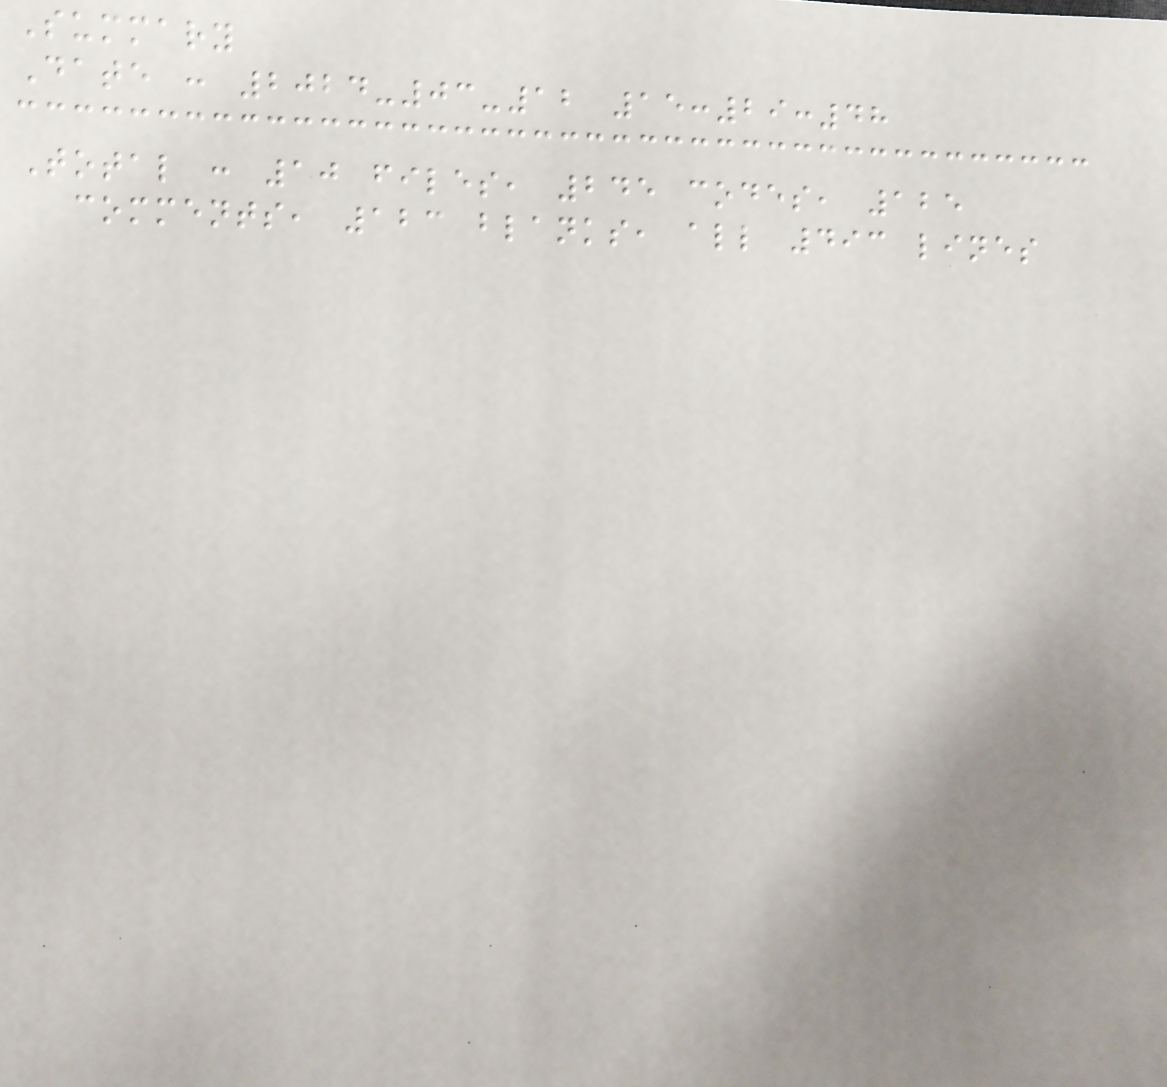Summary
Date : 2024-03-12 15:29:48
Total : 10 files, 245 codes, 125
comments, 123 blanks, all 493 lines
